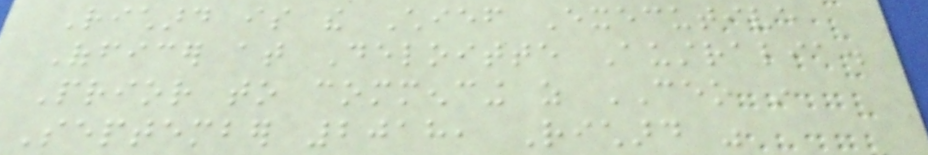Richard is the Chief Executive
Officer at Deloitte Australia.
Prior to commencing as CEO in
September 2018, Richard was
